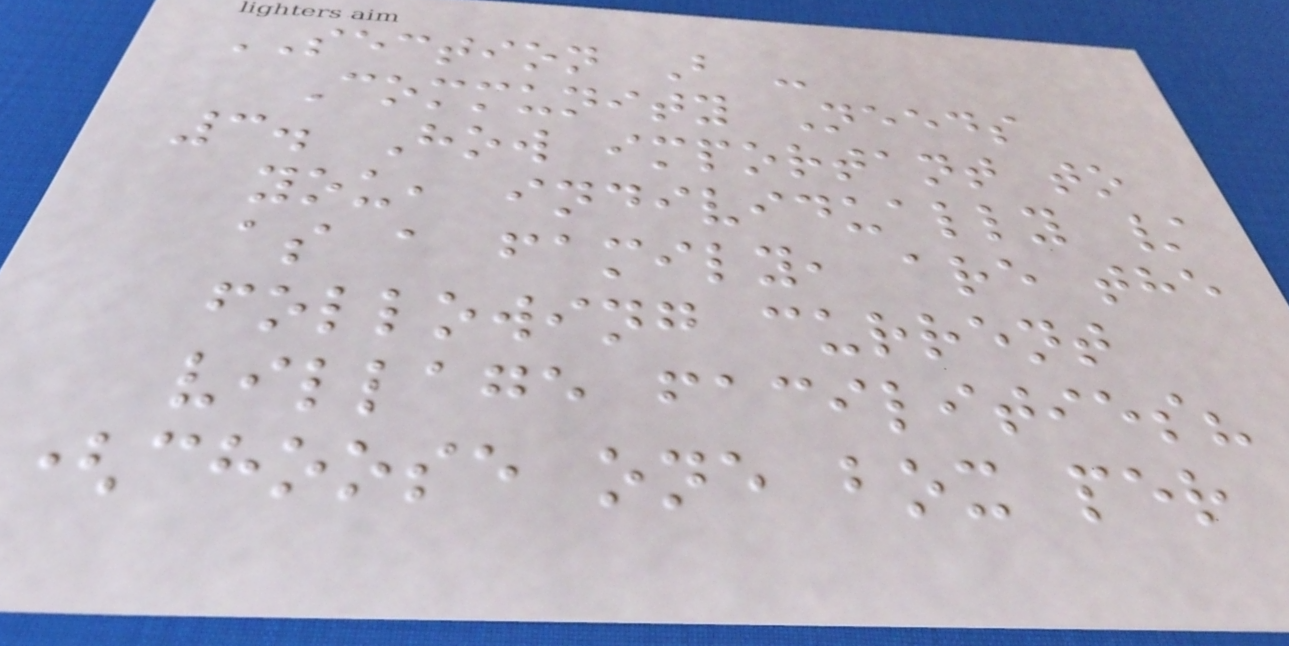SECTION B -
Community Needs
3. How important to
you, individually /
as a family, are the
following current
village facilities?
(choose one box per
